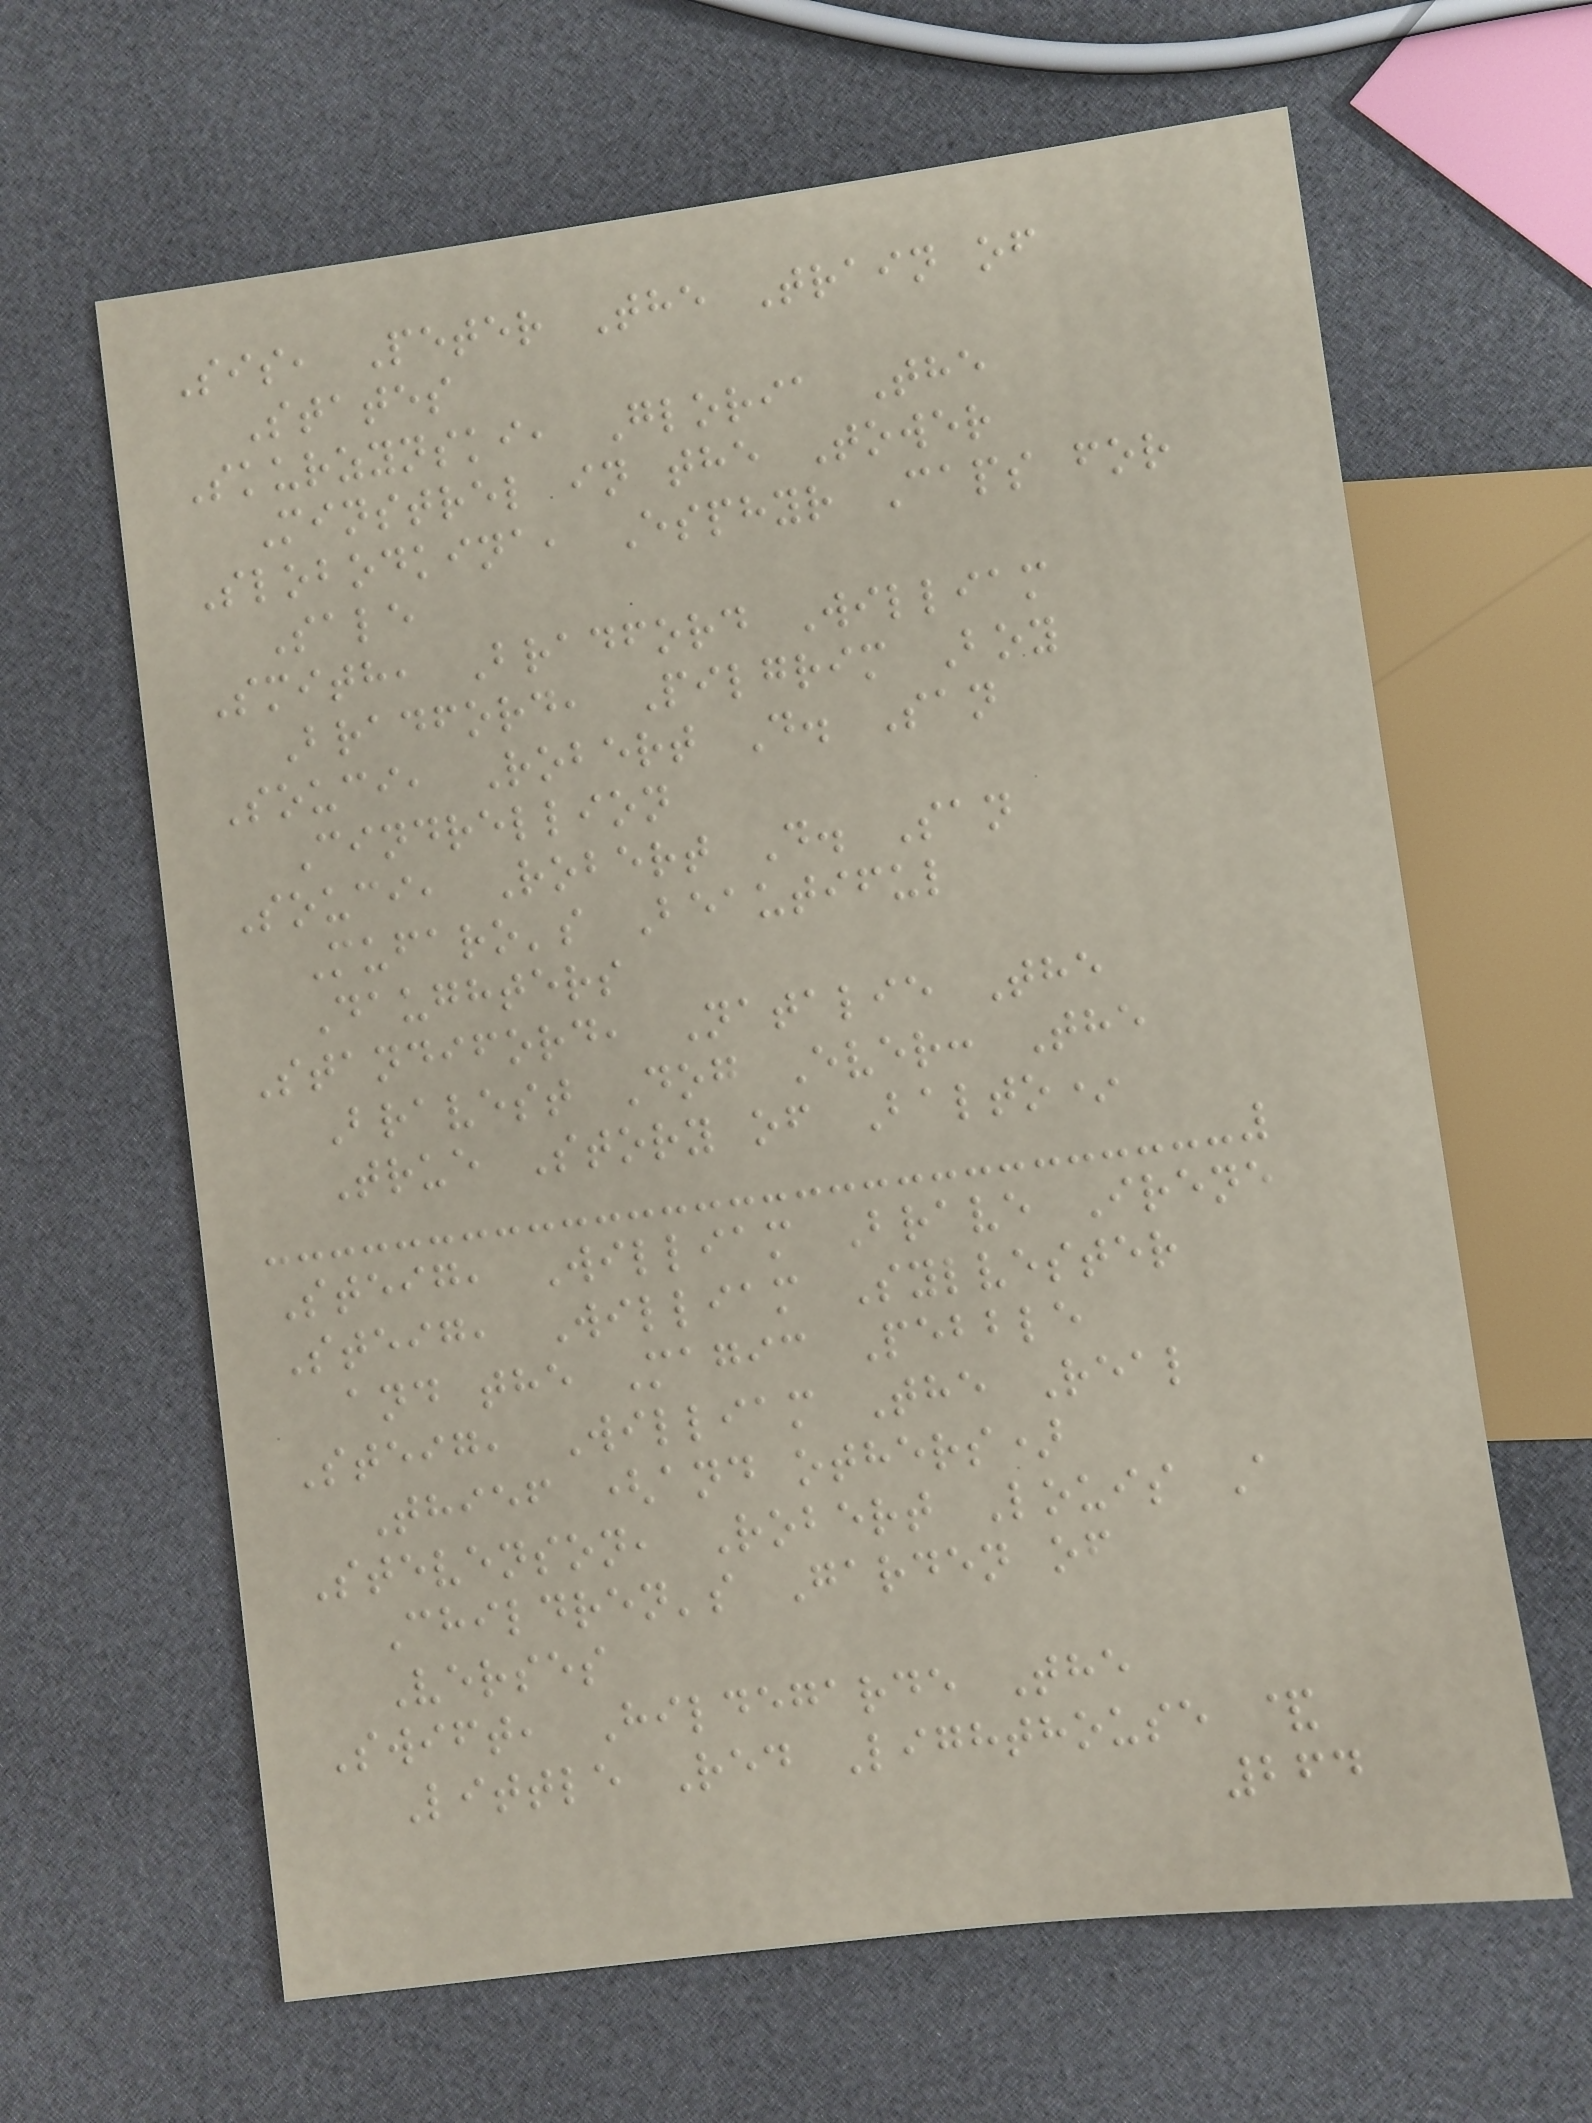Sis, Peter The Train of
States
Skurzynski, Gloria The
Minstrel in the Tower
Slobodkina, Esphyr Caps for
Sale
Smith, Bradford William
Bradford, Pilgrim Boy
Souci, Robert D. San
Cindrellion
Souci, Robert D. San
Mufaro's Beautiful
Daughters
Standiford, Natalie The
Bravest Dog Ever: The
True Story of Balto*
Steig, William Brave Irene
Steig, William Sylvester
and the Magic Pebble
Steig, William The Real
Thief (and others)
Stevenson, Robert Louis A
Children's Garden of
Verses
Swift, Hildegarde The
Little Red Lighthouse &
264
